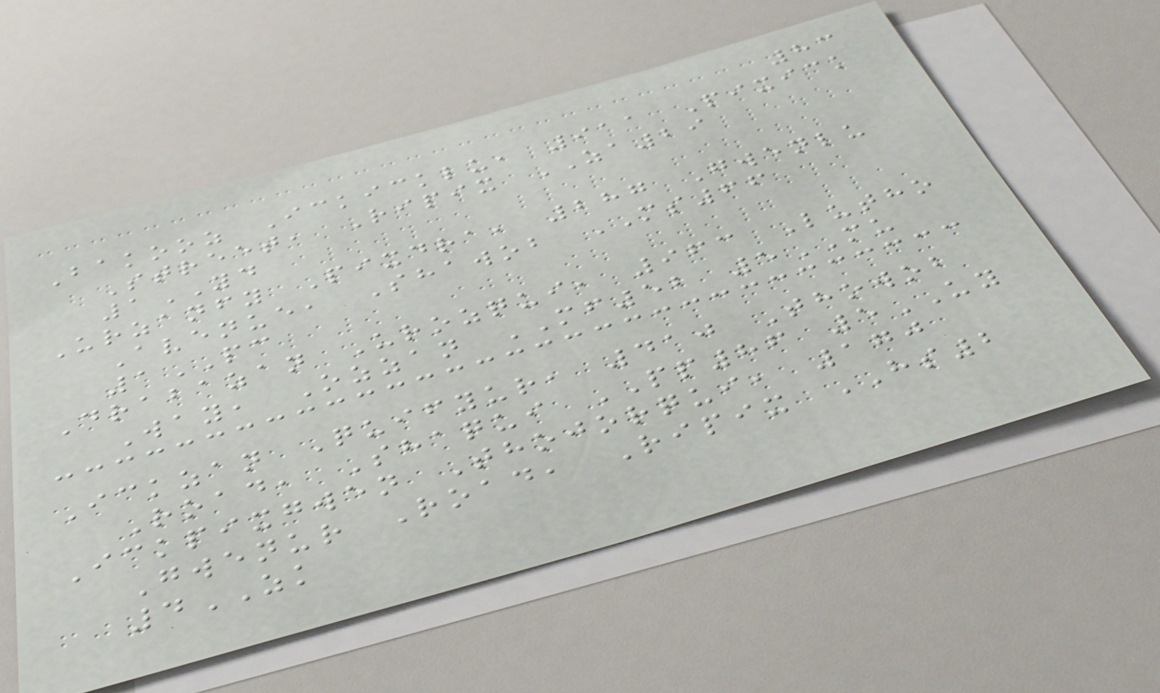83
Bakooz Ickicklu, 911 Pixick
Street, Ripix ZA29
1YD
Urzanfy Pixdra, 287 Gwenlu
Avenue, Shawob MS66
1PC
Drabazan Urozqui, 963 Lutho
Way, Ozzan MF52 5MU
Ickzan Quifyur, 410 Thowob
Road, Shaqui PP86 5UY
Ickpixgwen Thojorqui, 170
Gwenur Road, Ripix HS2
4ZK
